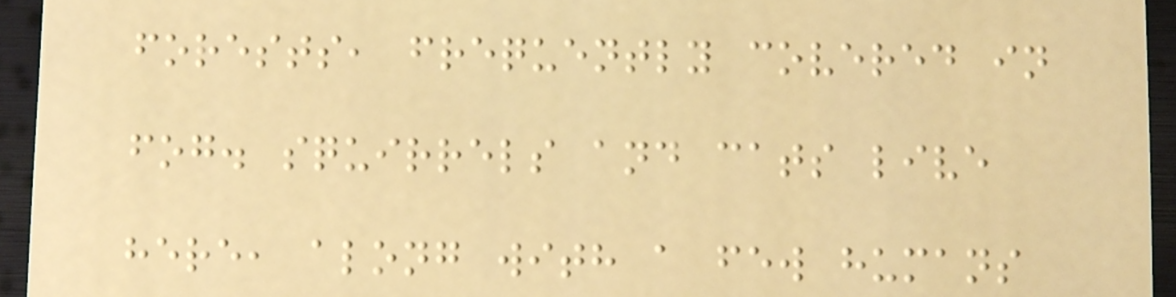forests, frequently covered in
fog. squirrels and cats live
here, along with a few humans
